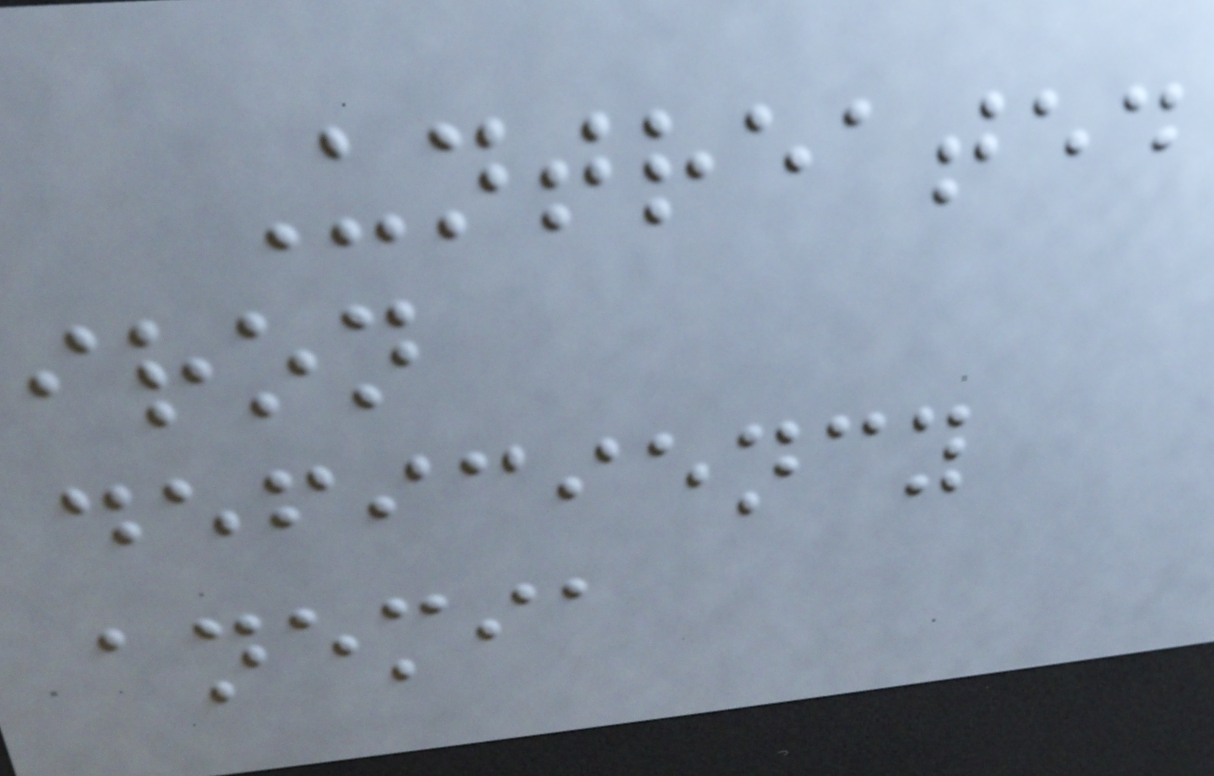Untreated
iron
deficiency
anemia
